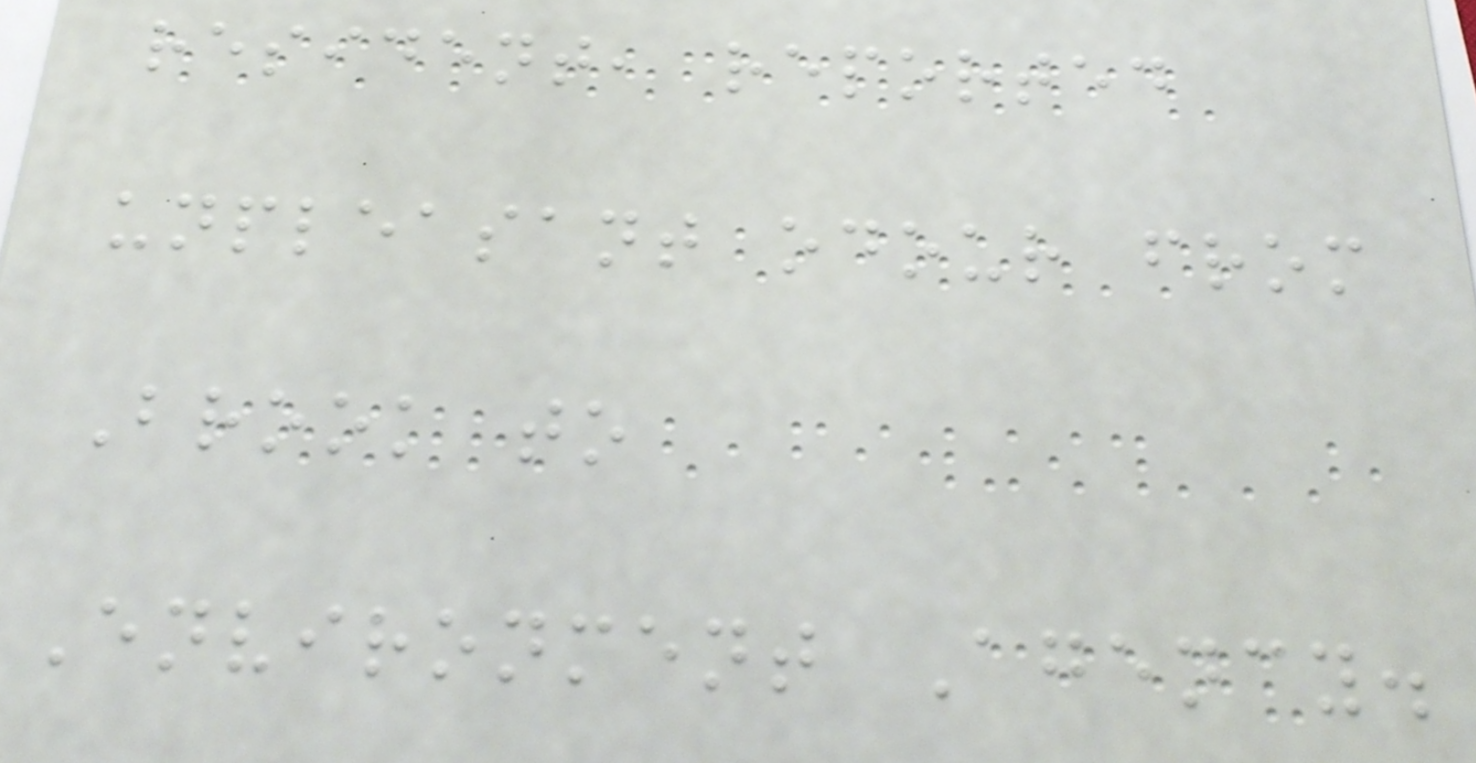resident, reported
unpleasant odour from
Brook to
Environment Agency.
